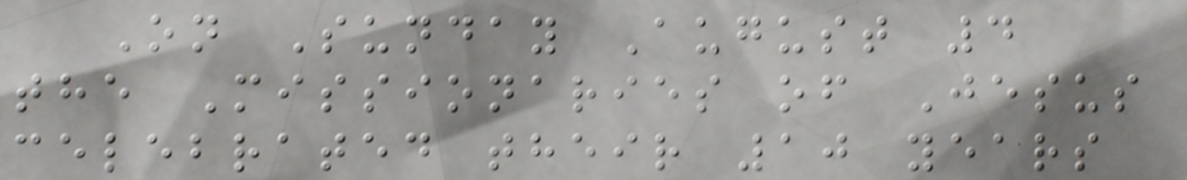On Sunday August 4
the Missionaries of Jesus
celebrated their 10 years
